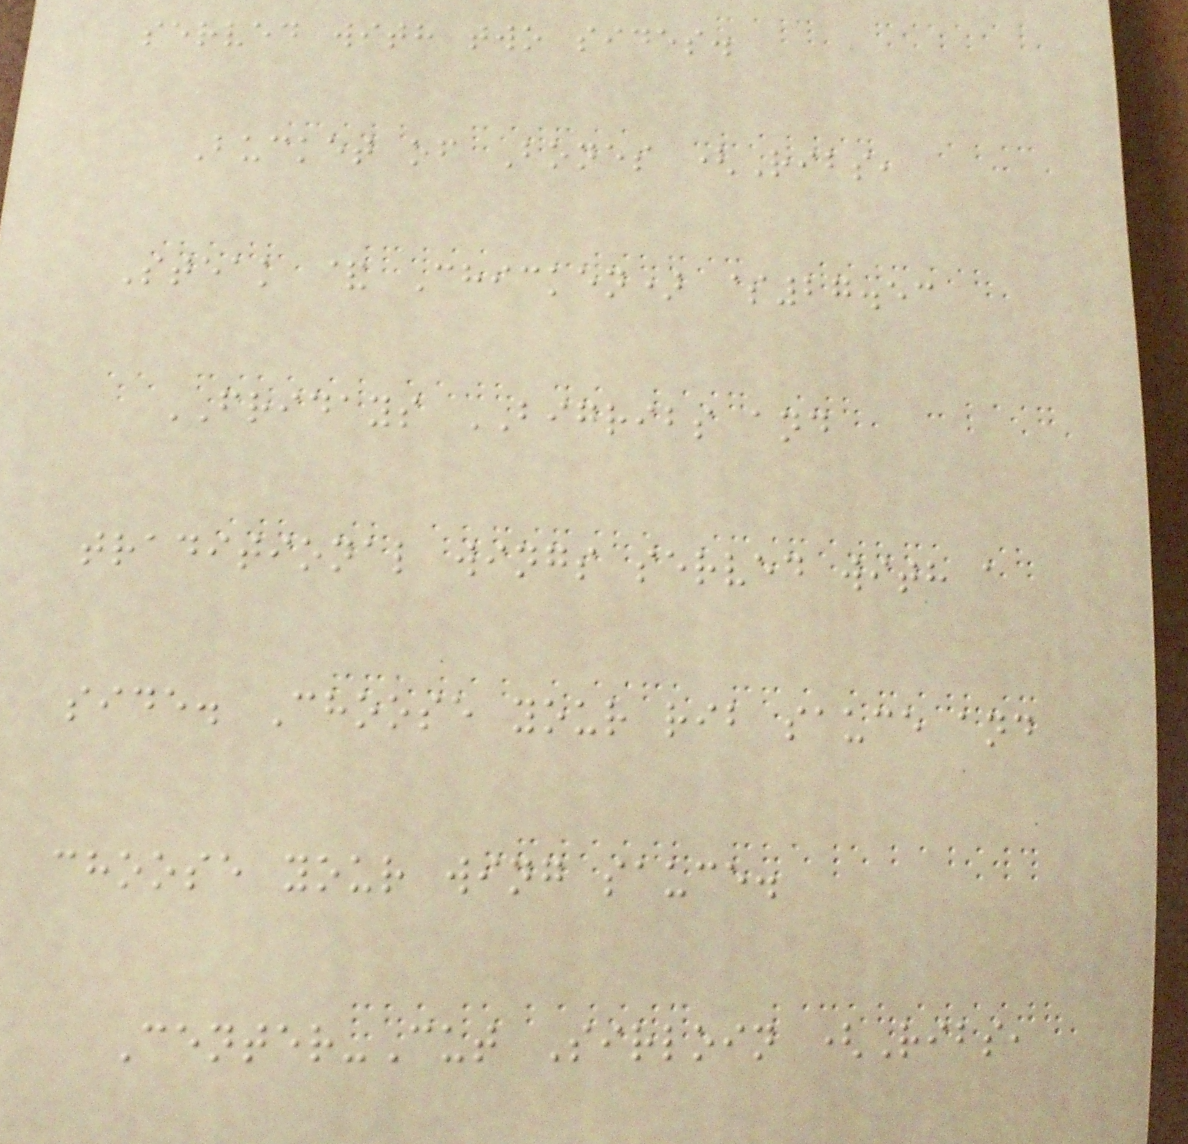served with two sides.
Bucket of Bones (Ribs,
Steak & Chicken) $27.53
FRIDAYS BIGRIBS and
traditional wings served with a
side. Choose your rib sauce and
choose your wing sauce.
Center-Cut Sirloin (Ribs,
